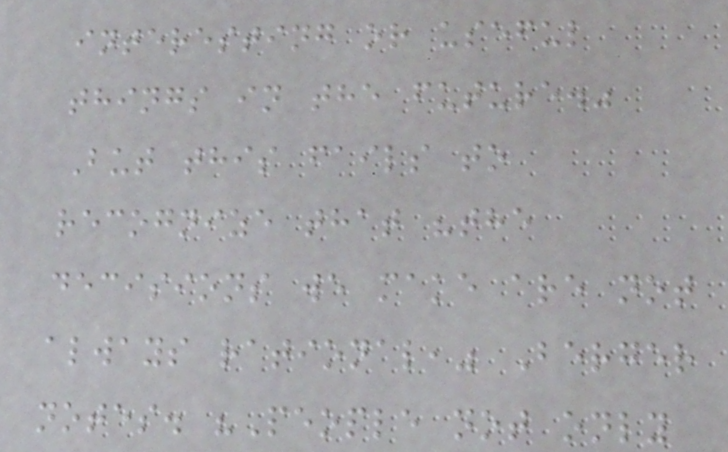interesting or useful
things in the future."
But this fails to
recognize that "the
decisions we make are not
always rational," Berger
notes. "People not only
